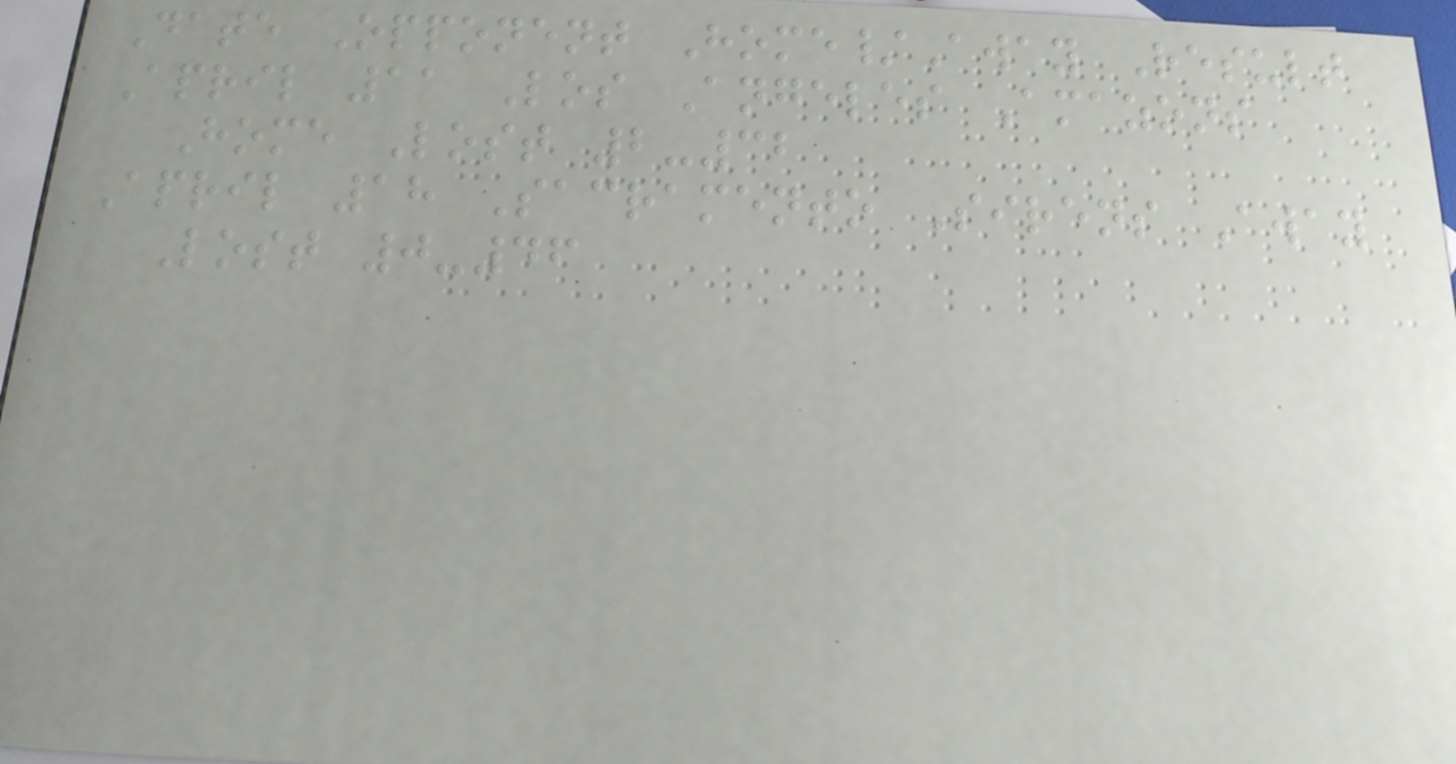Date Opponent Home/Away Result
April 11 Los Angeles Amazons
Home Lost 2-32
April 18 Sacramento Sirens Away
Lost 0-46
